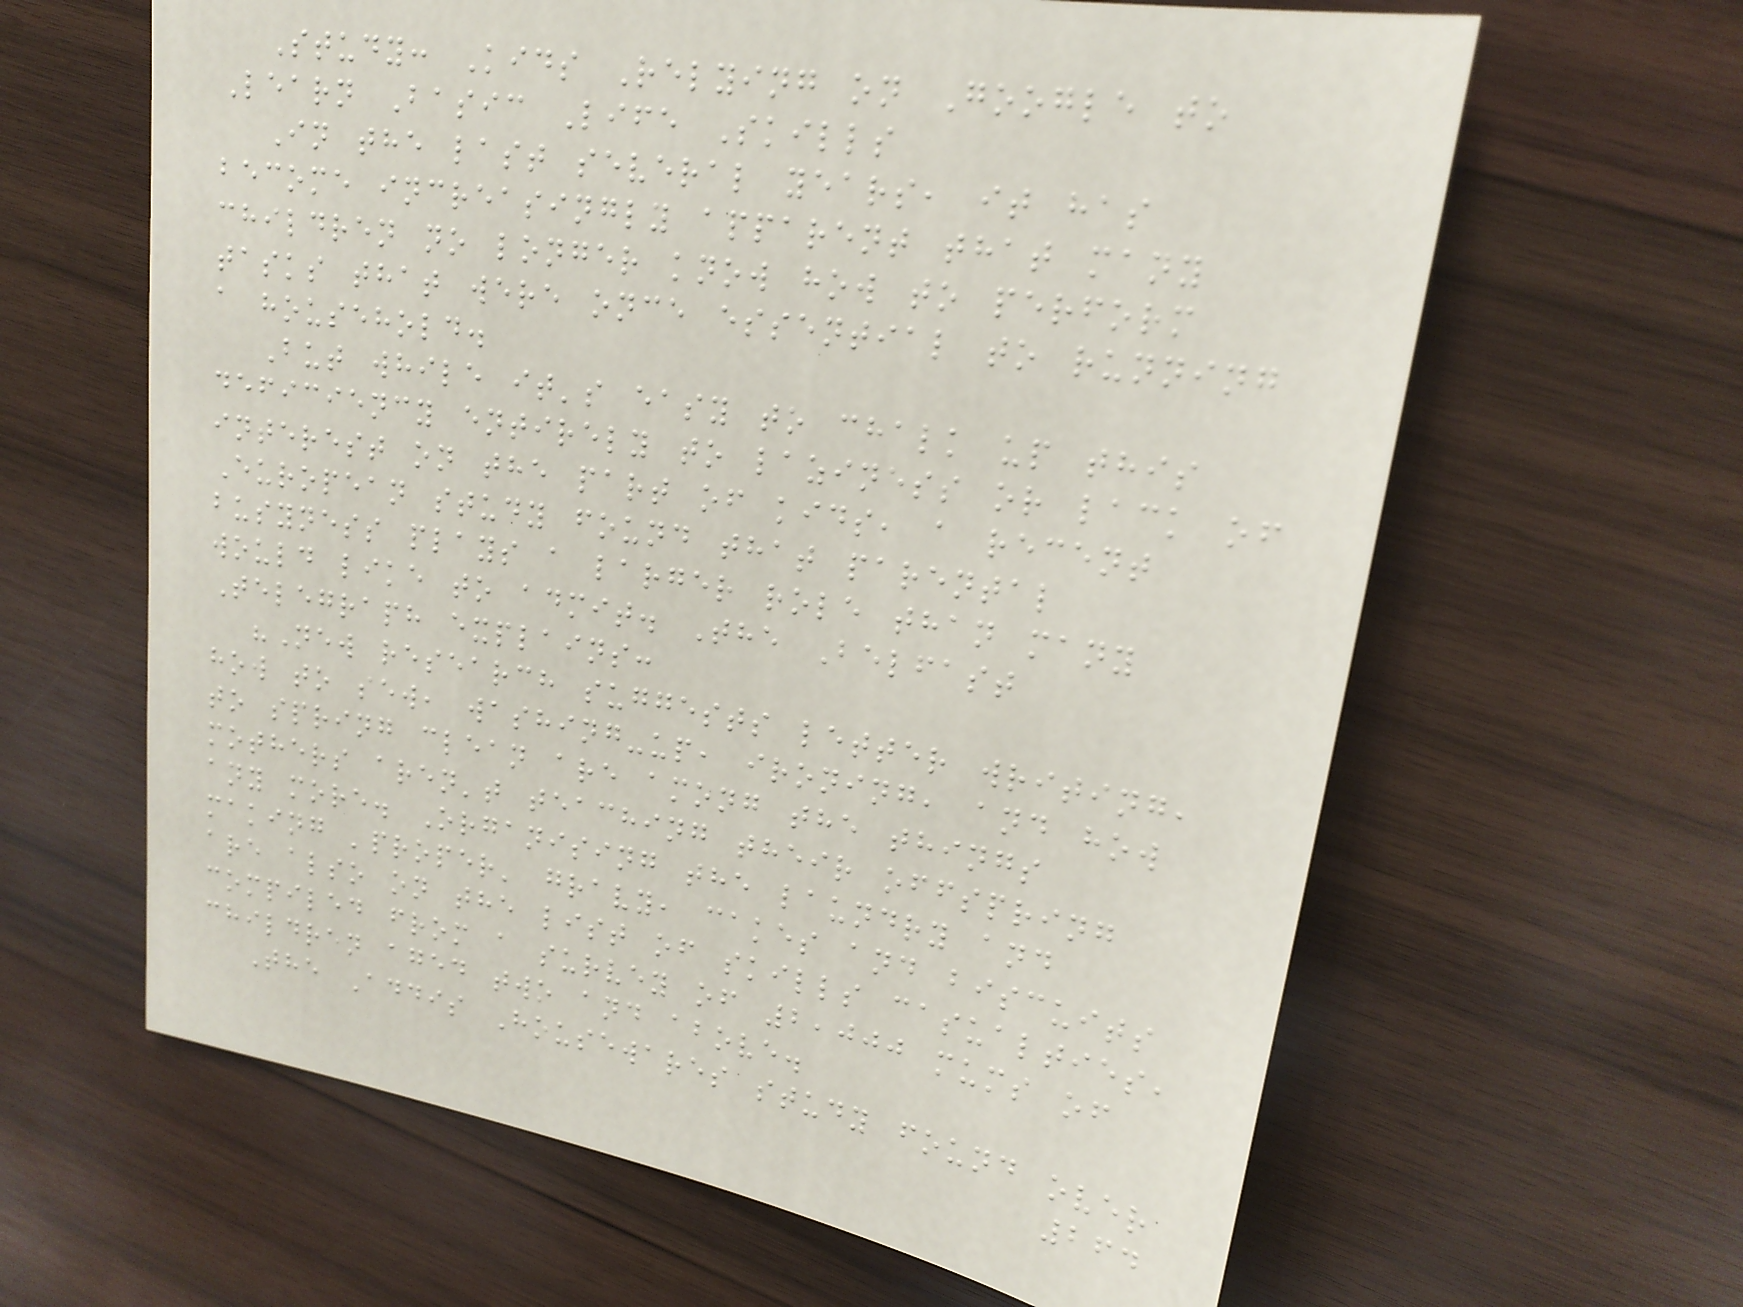Study: Kids Relying on Google to
Learn Basic Life Skills
In the last several years, it has
become increasingly apparent that many
children no longer know how to perform
tasks that were once essential to running
a household.
But while it's easy to chalk up this
deficiency entirely to laziness or lack of
interest on the part of kids, a recent
European study found that parental
busyness plays a larger role than many
would like to admit. The Belfast
Telegraph explains:
"New research suggests letter writing,
how to sew, washing-up, ironing, and how
to spring clean are among the things
mothers aren't teaching their offspring
any more. Organising the laundry and
making 'proper' gravy, cakes and biscuits
are also on the list of skills casualties,
compiled from a survey of 2,000 mums of
children aged two and above.
The Addis Housewares study found over
264
